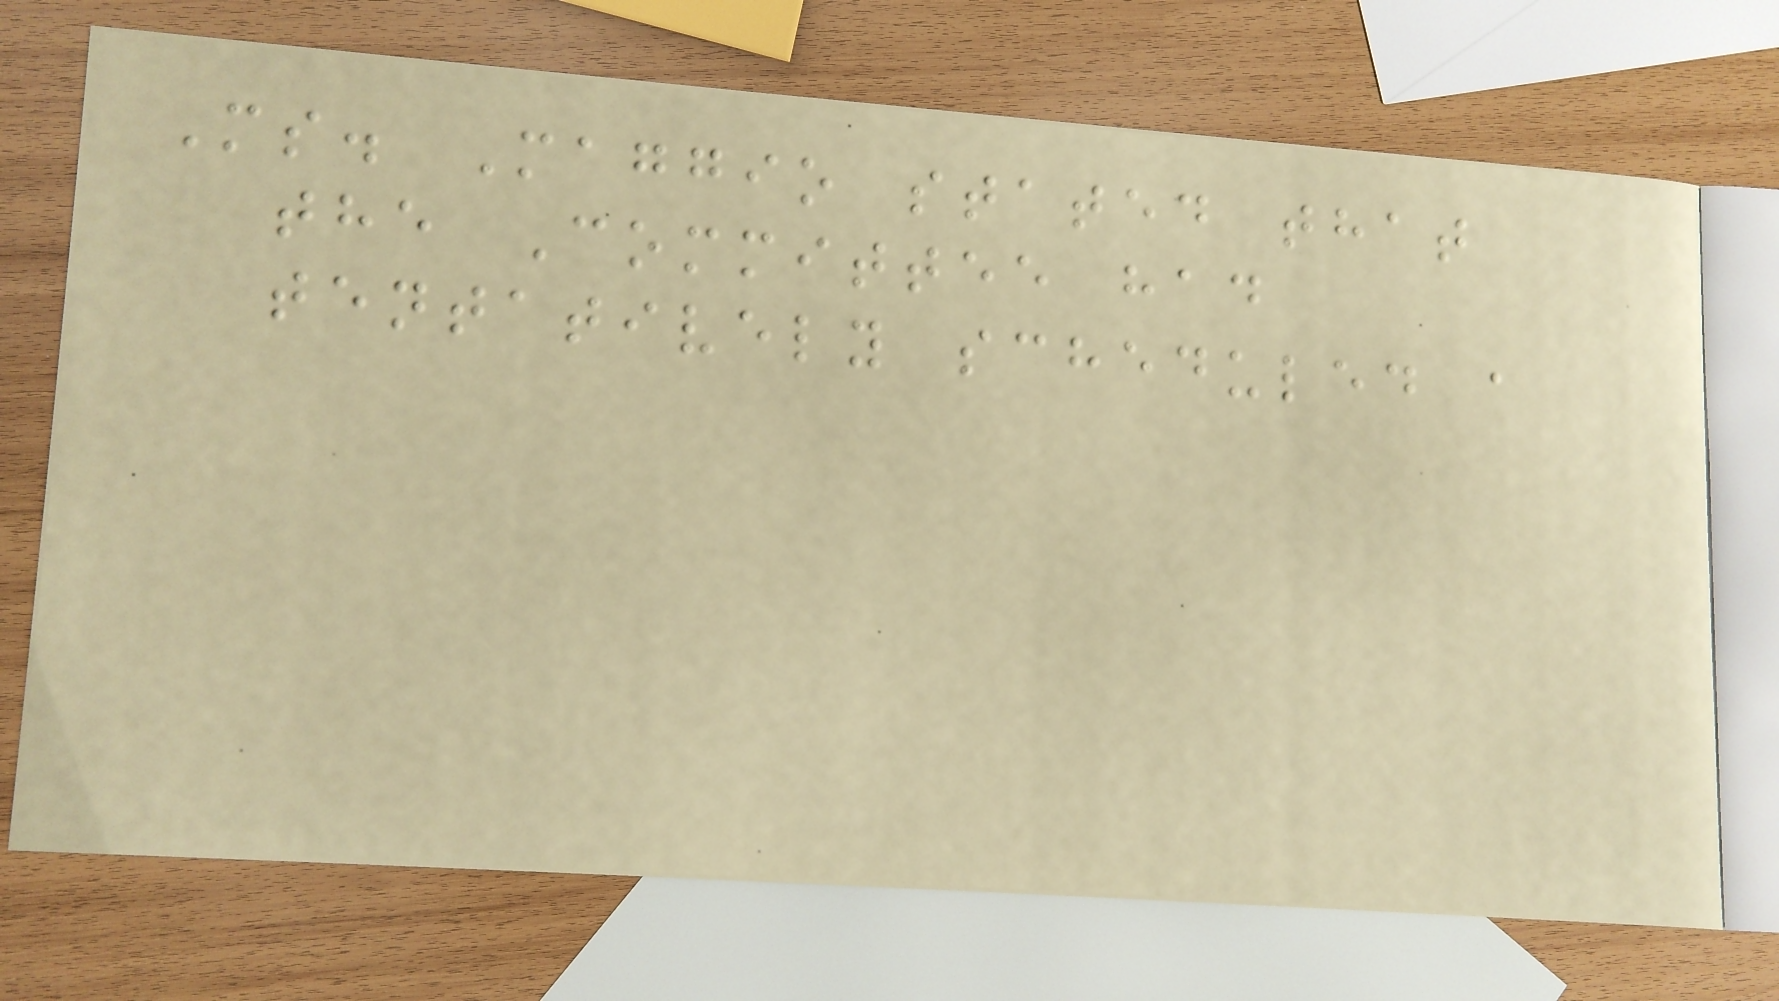Ms. Maggio stated that
the Committee had
tentatively scheduled a
